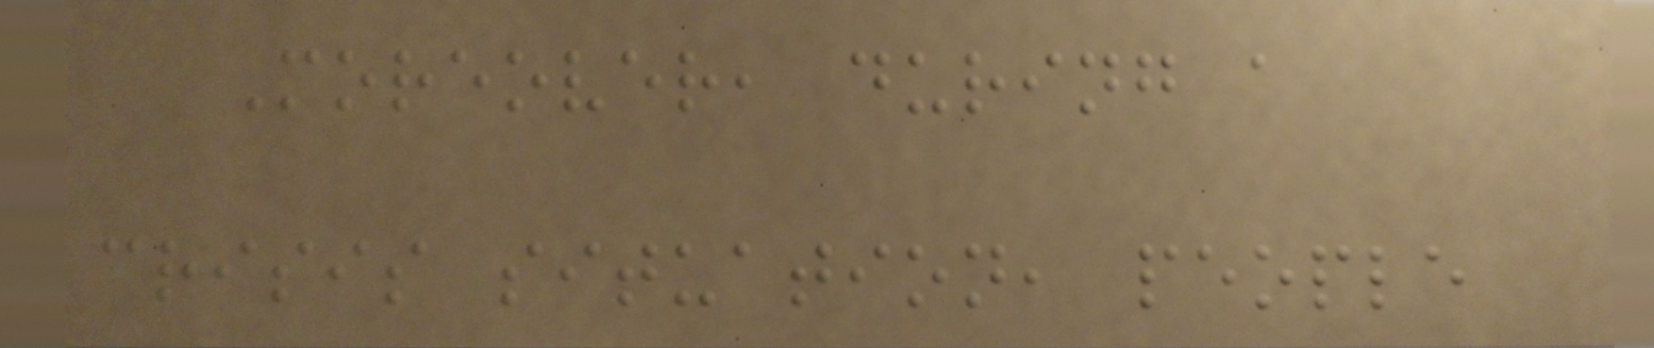Moreover, during a
crisis situation, people
